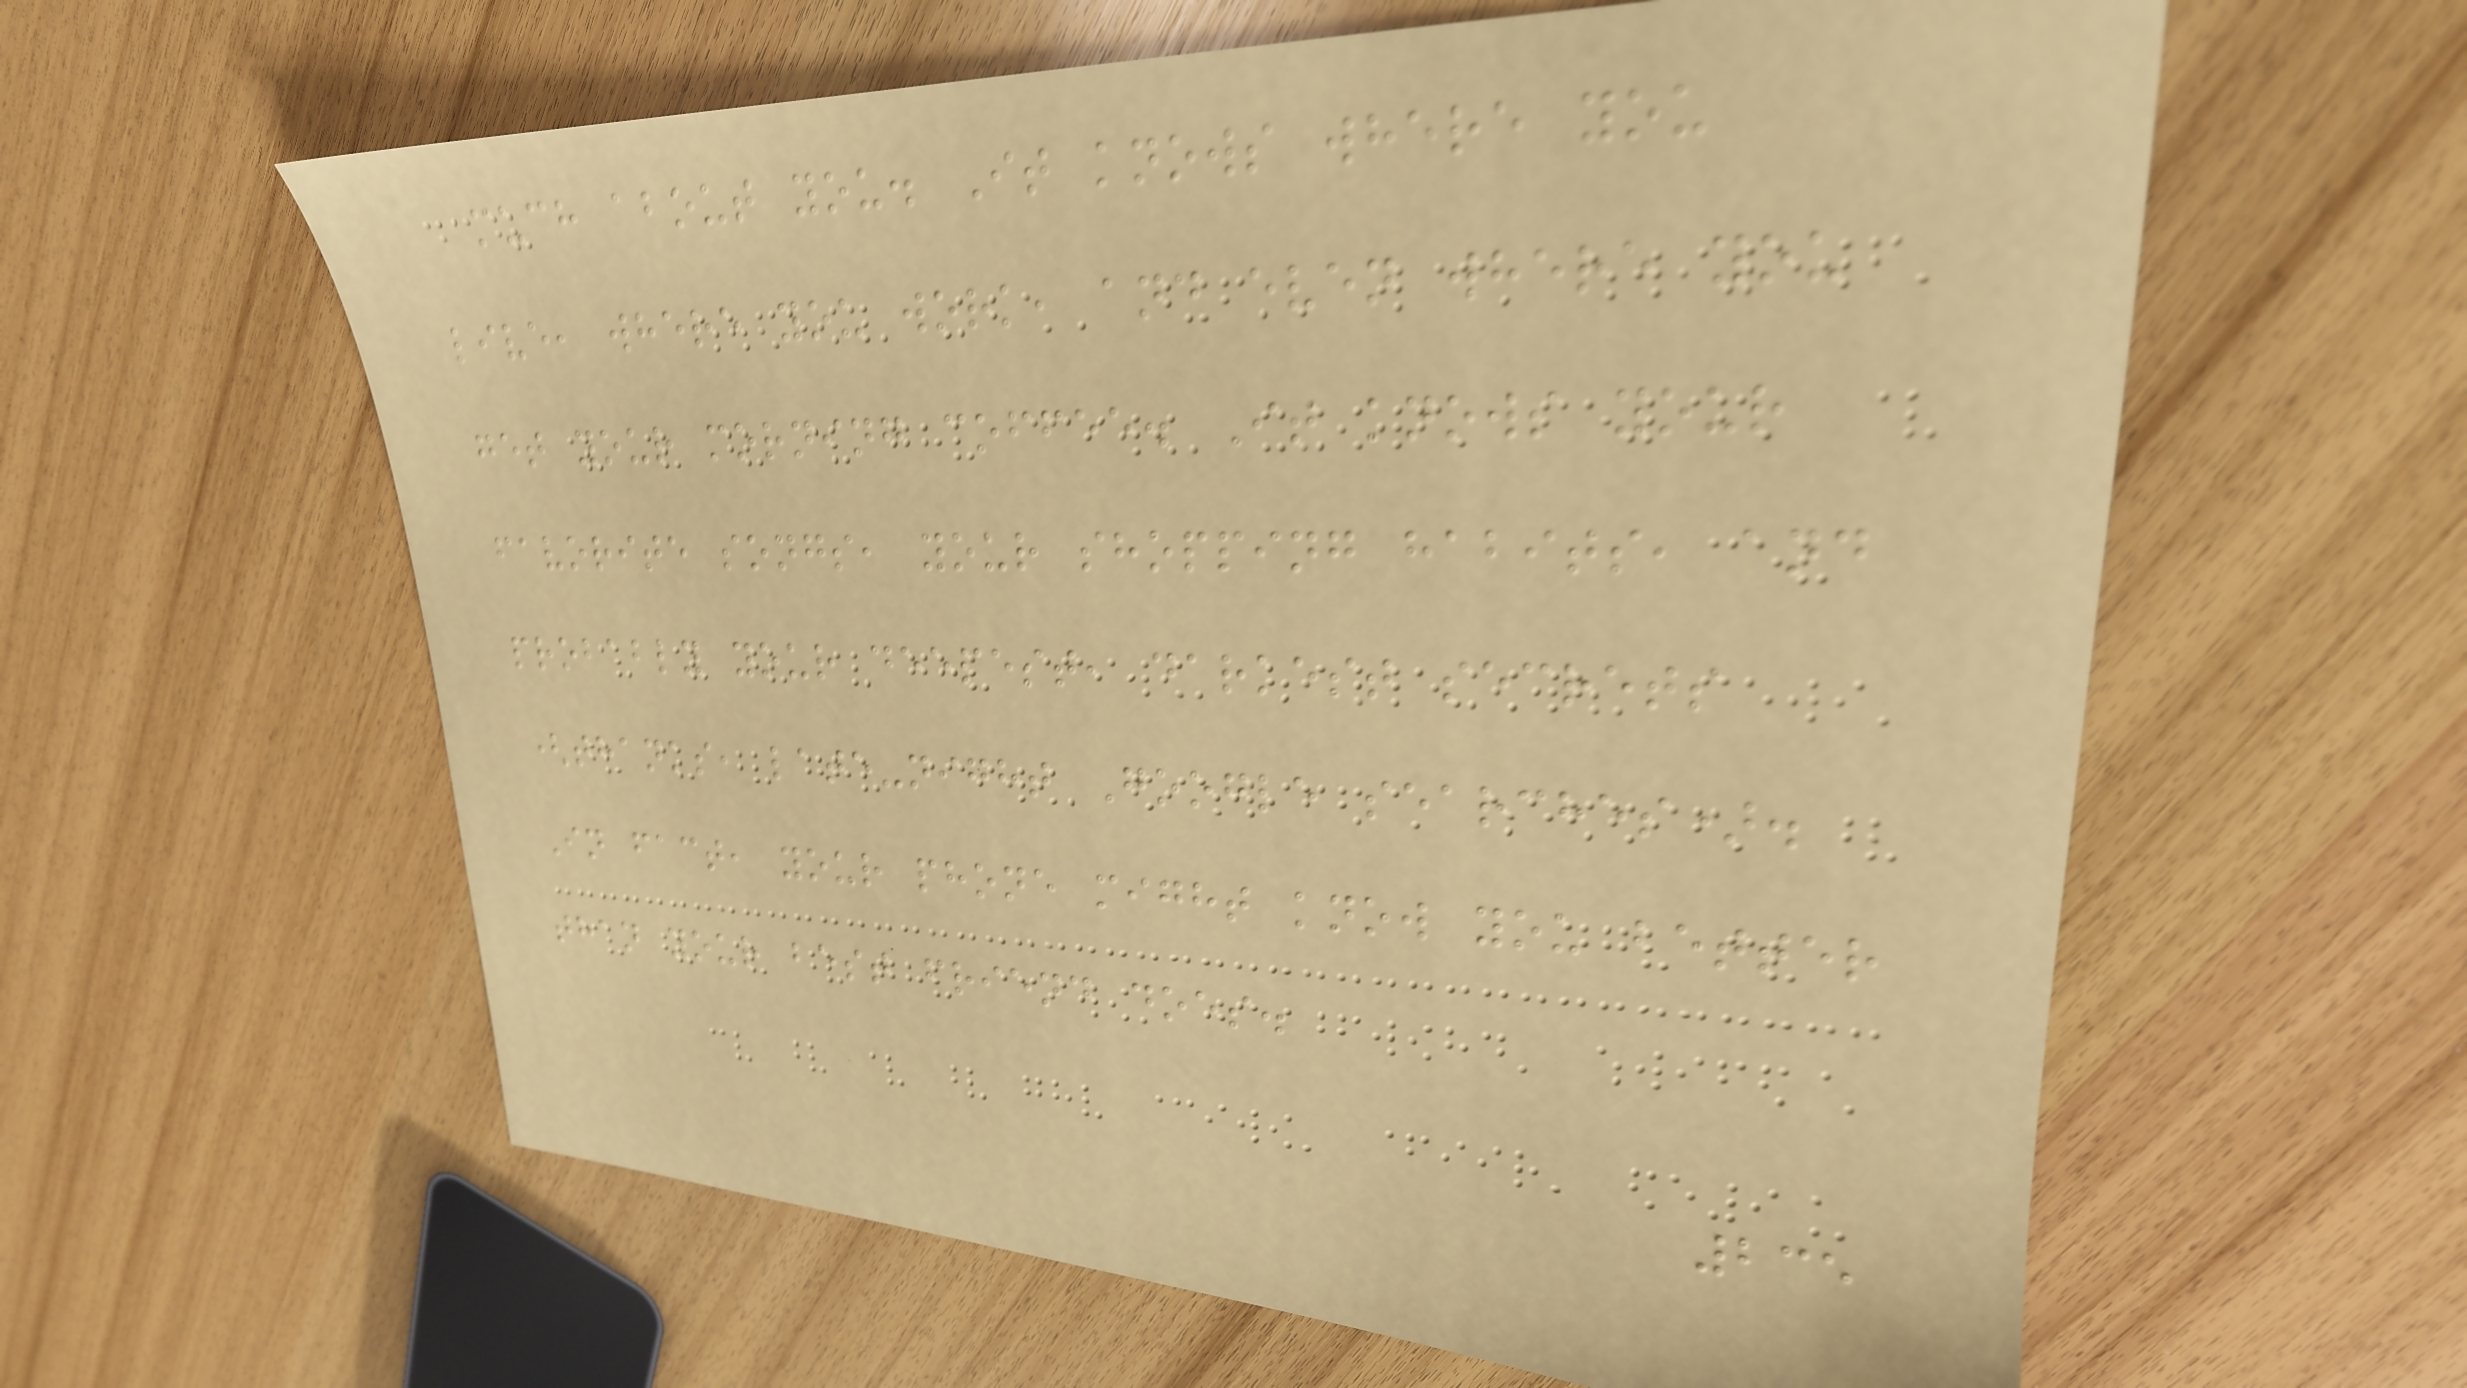much about you. It knows where you
live, where you work, and even where you
get your morning coffee. It knows your
favorite songs, your shopping habits, and
probably your deepest, darkest secrets
(thanks, late-night Google searches).
In fact, your phone might know you better
than your best friend does.
235
